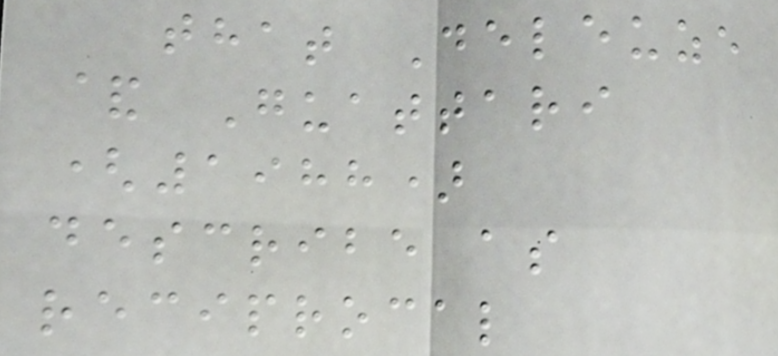that Deleuze
& Guattari
(1988)
describe as
reciprocal
